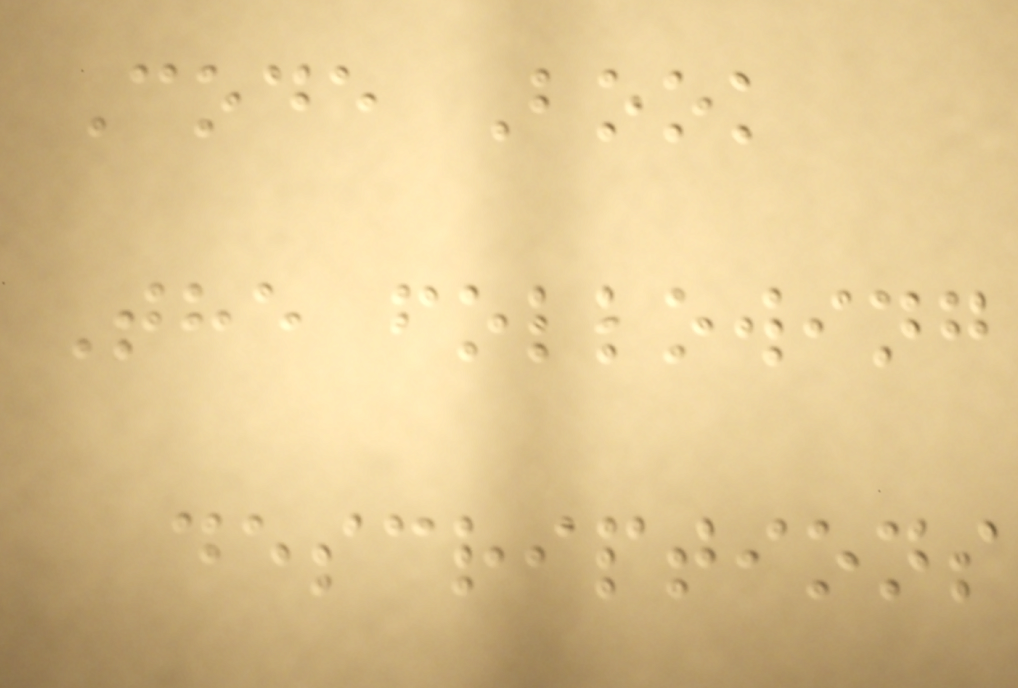Code Book
The following
descriptions
